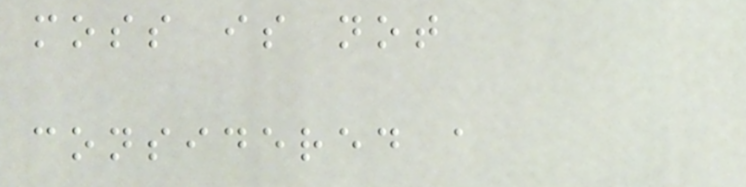moss is not
considered a
